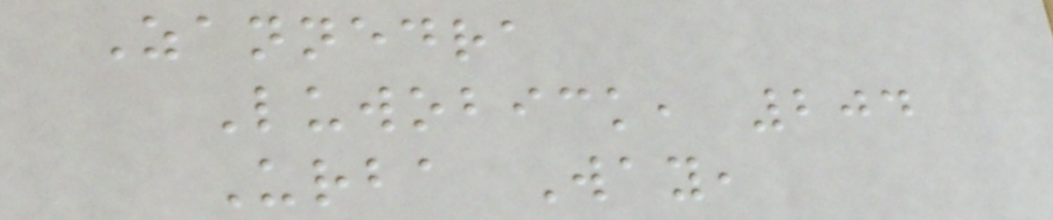Zannedra
Luwobick, 204
Urba Way,
